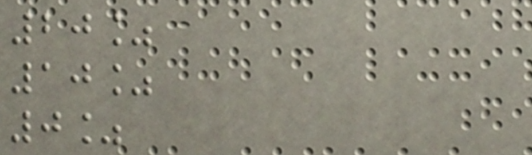20%
10%
0%
